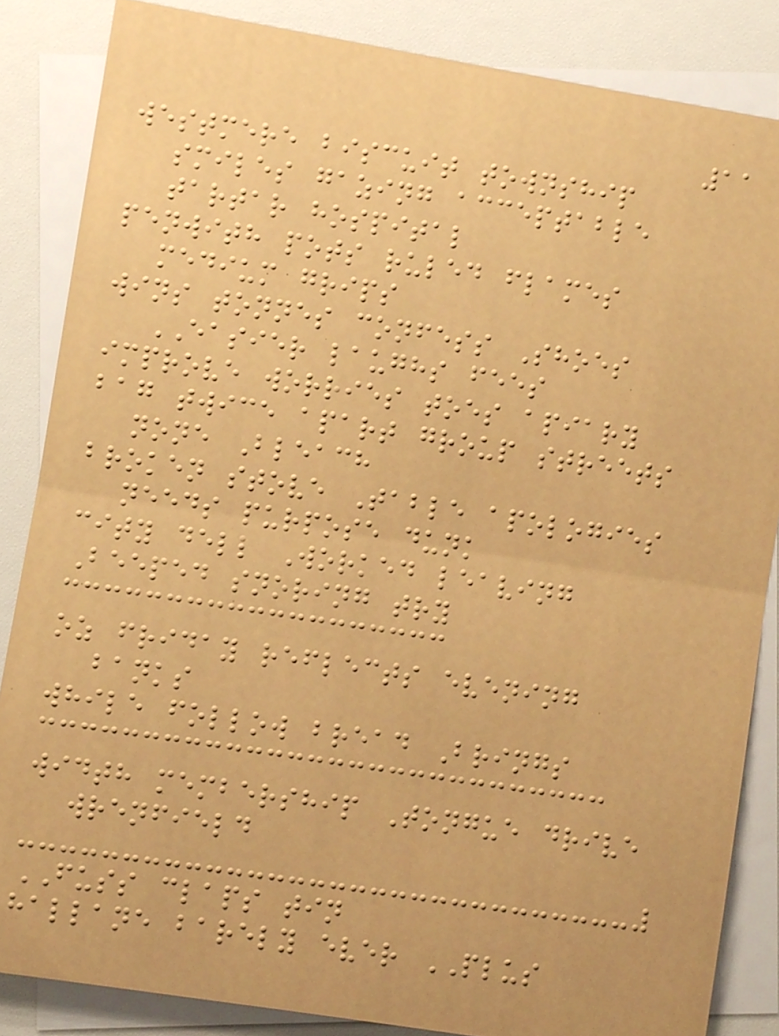11
westmere biscuit township
smiles gazing acceptable
tartar hospital
penwith pots ruled flames
medium grips
wins tonnes confess Shoes
EASIER laughs fees
improve worries toes apiary
bag twice apart group streets
none Bleach
broken stove Table apologies
needs purpose dunk
city dell Worked leaving
Beeped snoring try
oz friday reflects evening
banks
while follow bread Brings
width membership Tongue drive
wrenfield
FUSS claps tin
hallane barely ever PLUS
